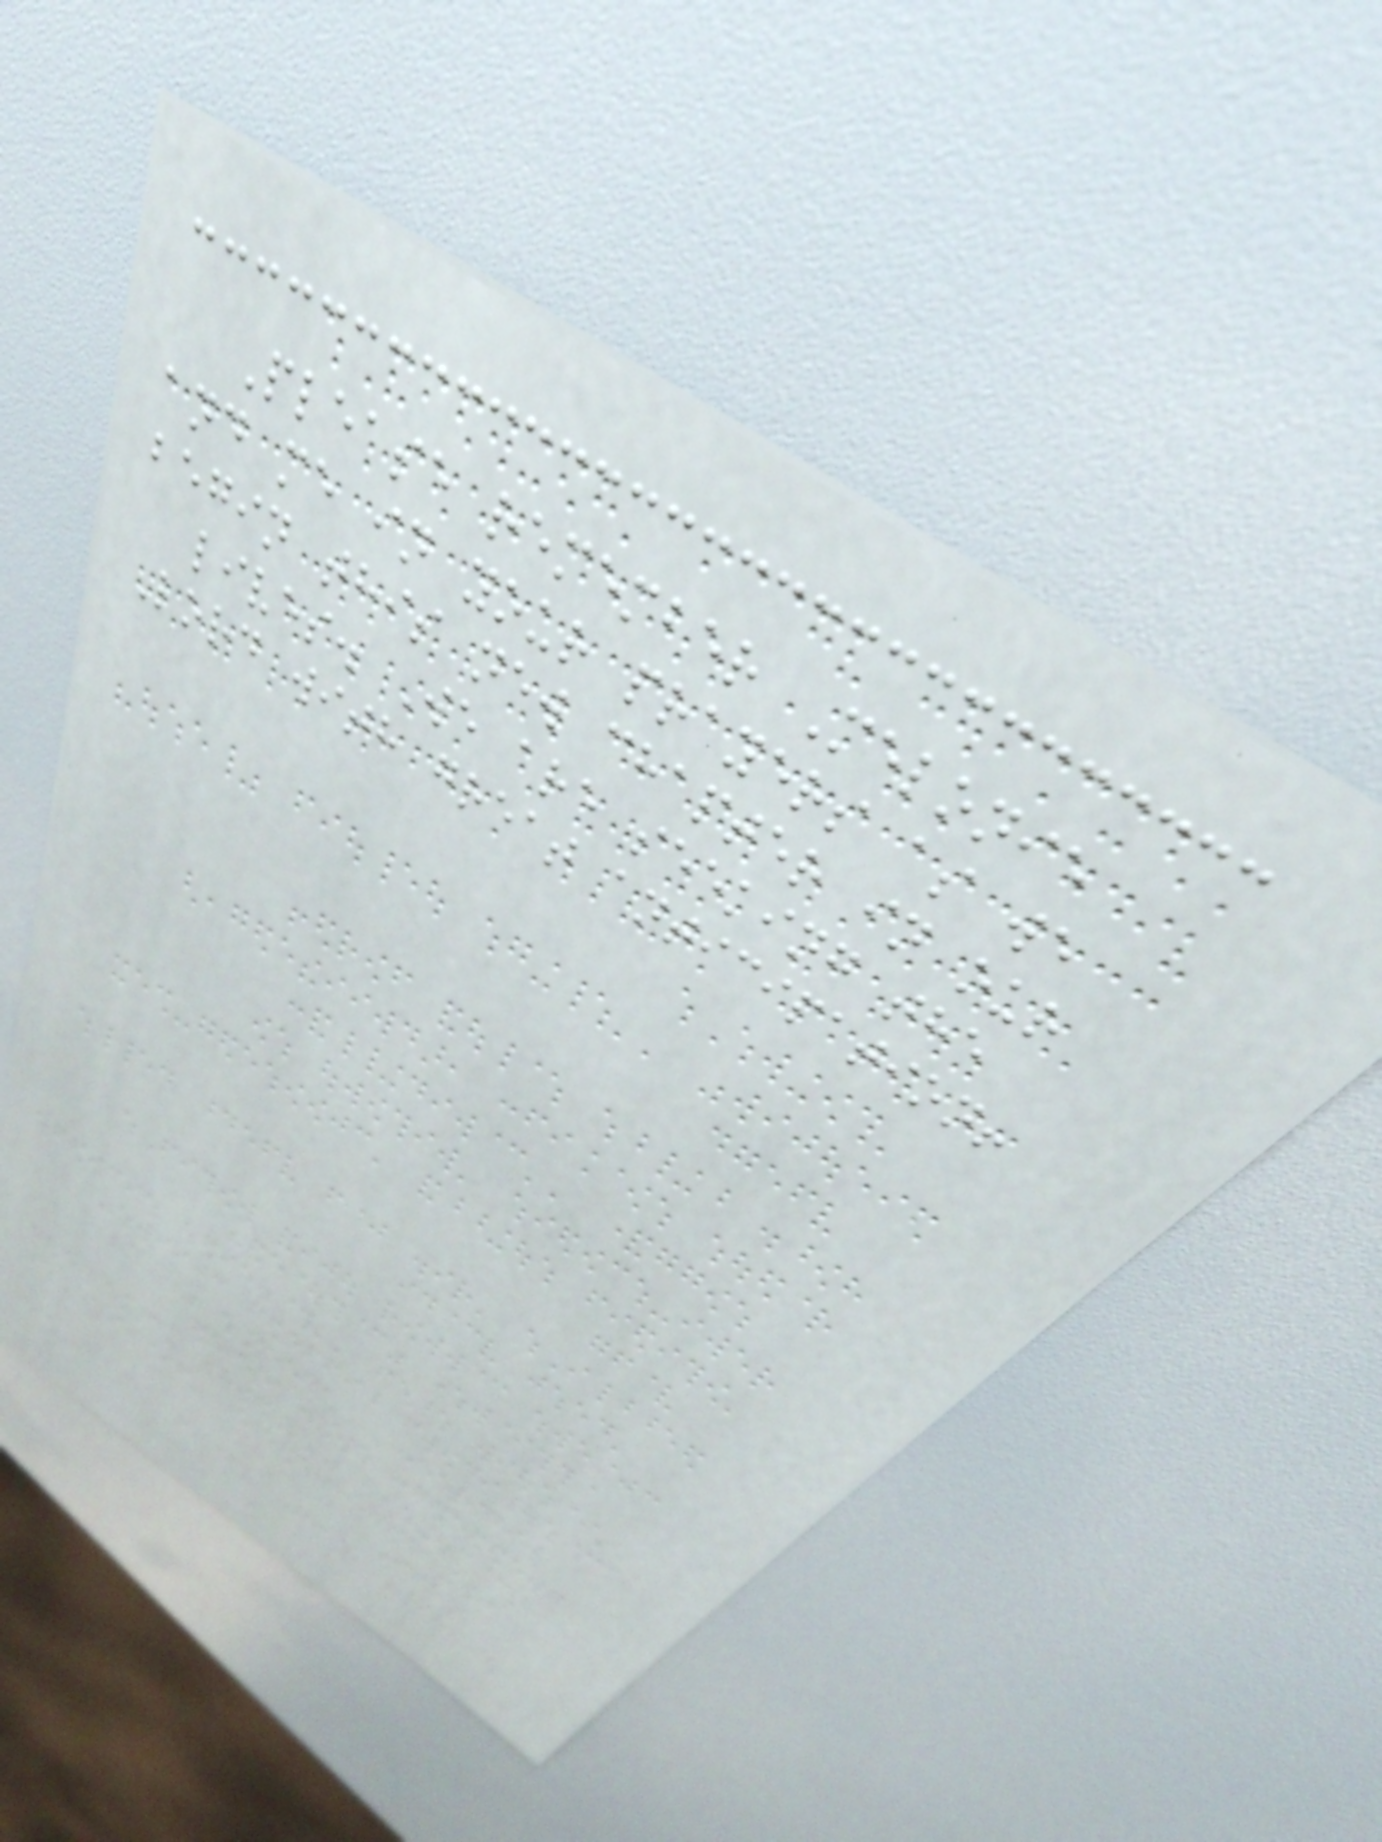Please remember Melonie
and me in your prayers as we
begin this new chapter in our
lives. We are seeking the
Lord with great anticipation!
